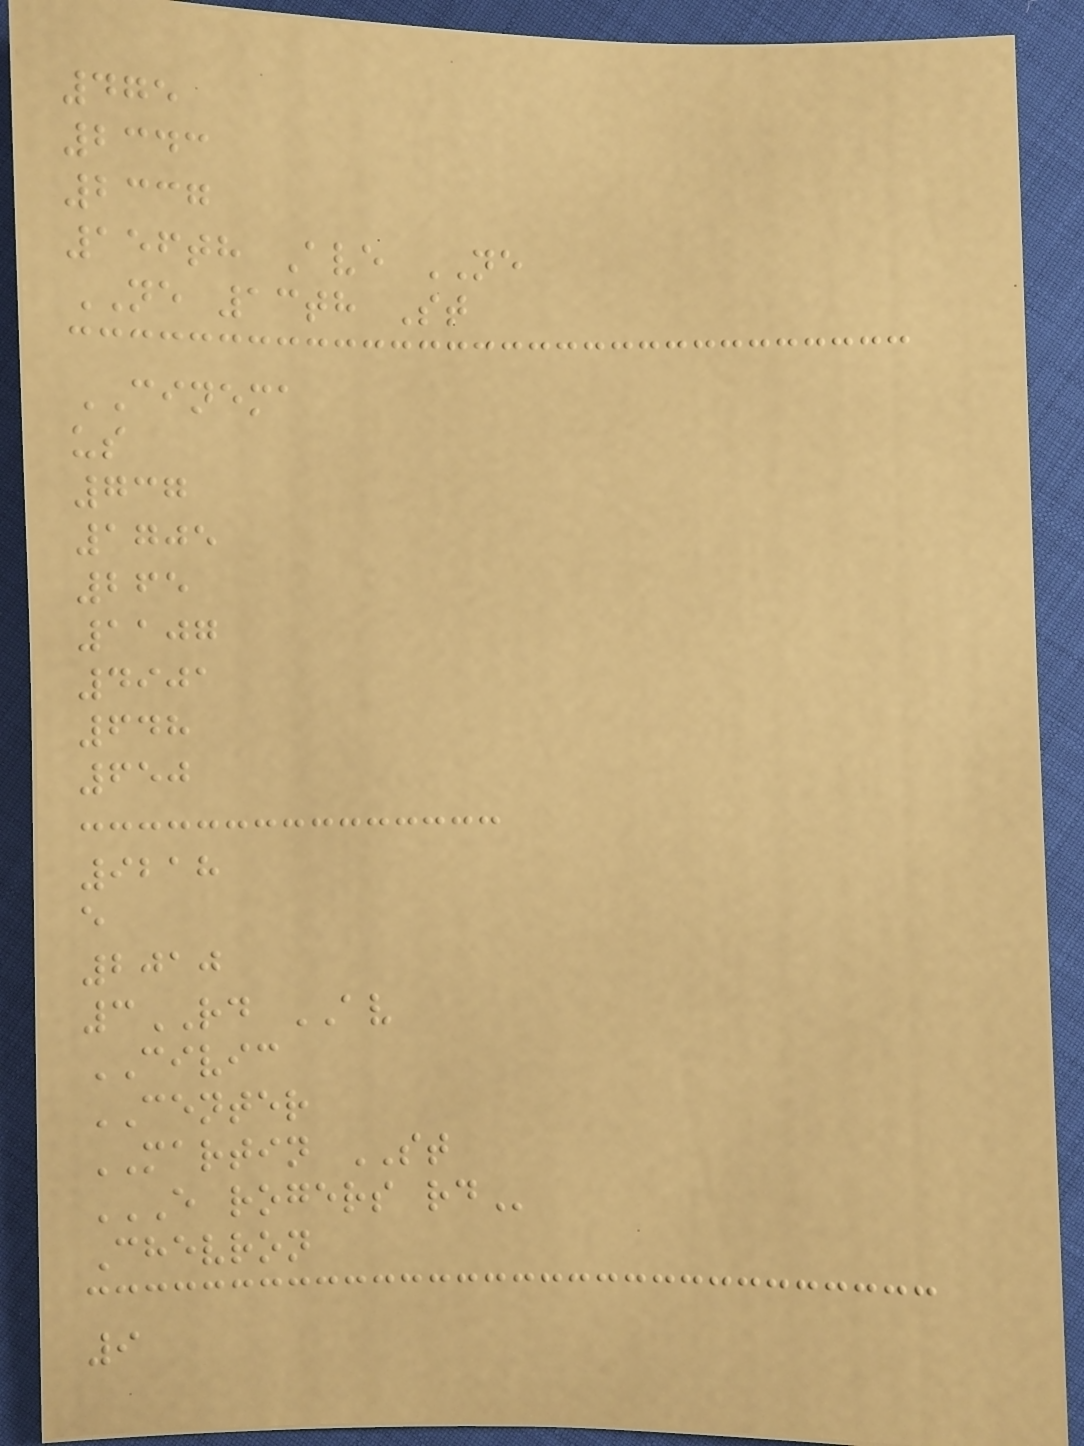475
2343
2337
156th Ave NE
NE 13th St
CINEMA
us
737
1705
265
1107
4901
648
650
9218
e
2010
3RD AV
CIVIC
CENTER
MARTIN ST
E ROGERS RD
Chevron
9
